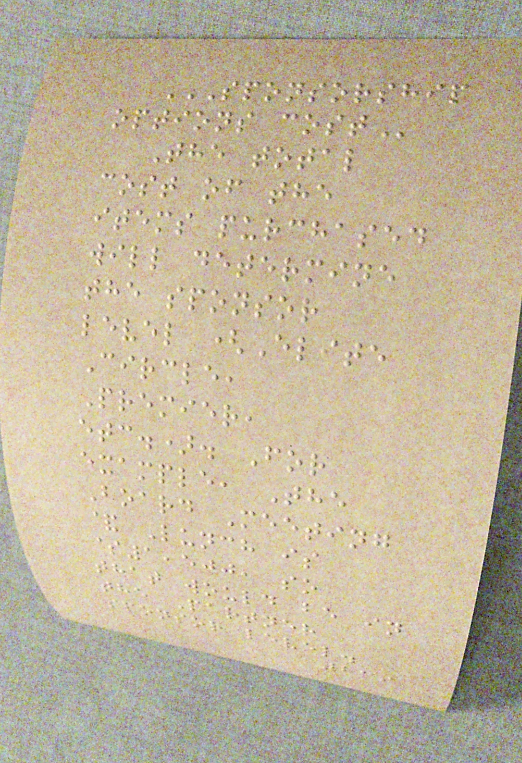SPONSORSHIP
OPTIONS COST
The total
cost of the
items purchased
will determine
the sponsor
level (Elite
Circle,
Premier,
etc.). For
example, The
Board Meeting
& Lunch is
$1,500, so
that would be in
the Partner
sponsor level.
239
